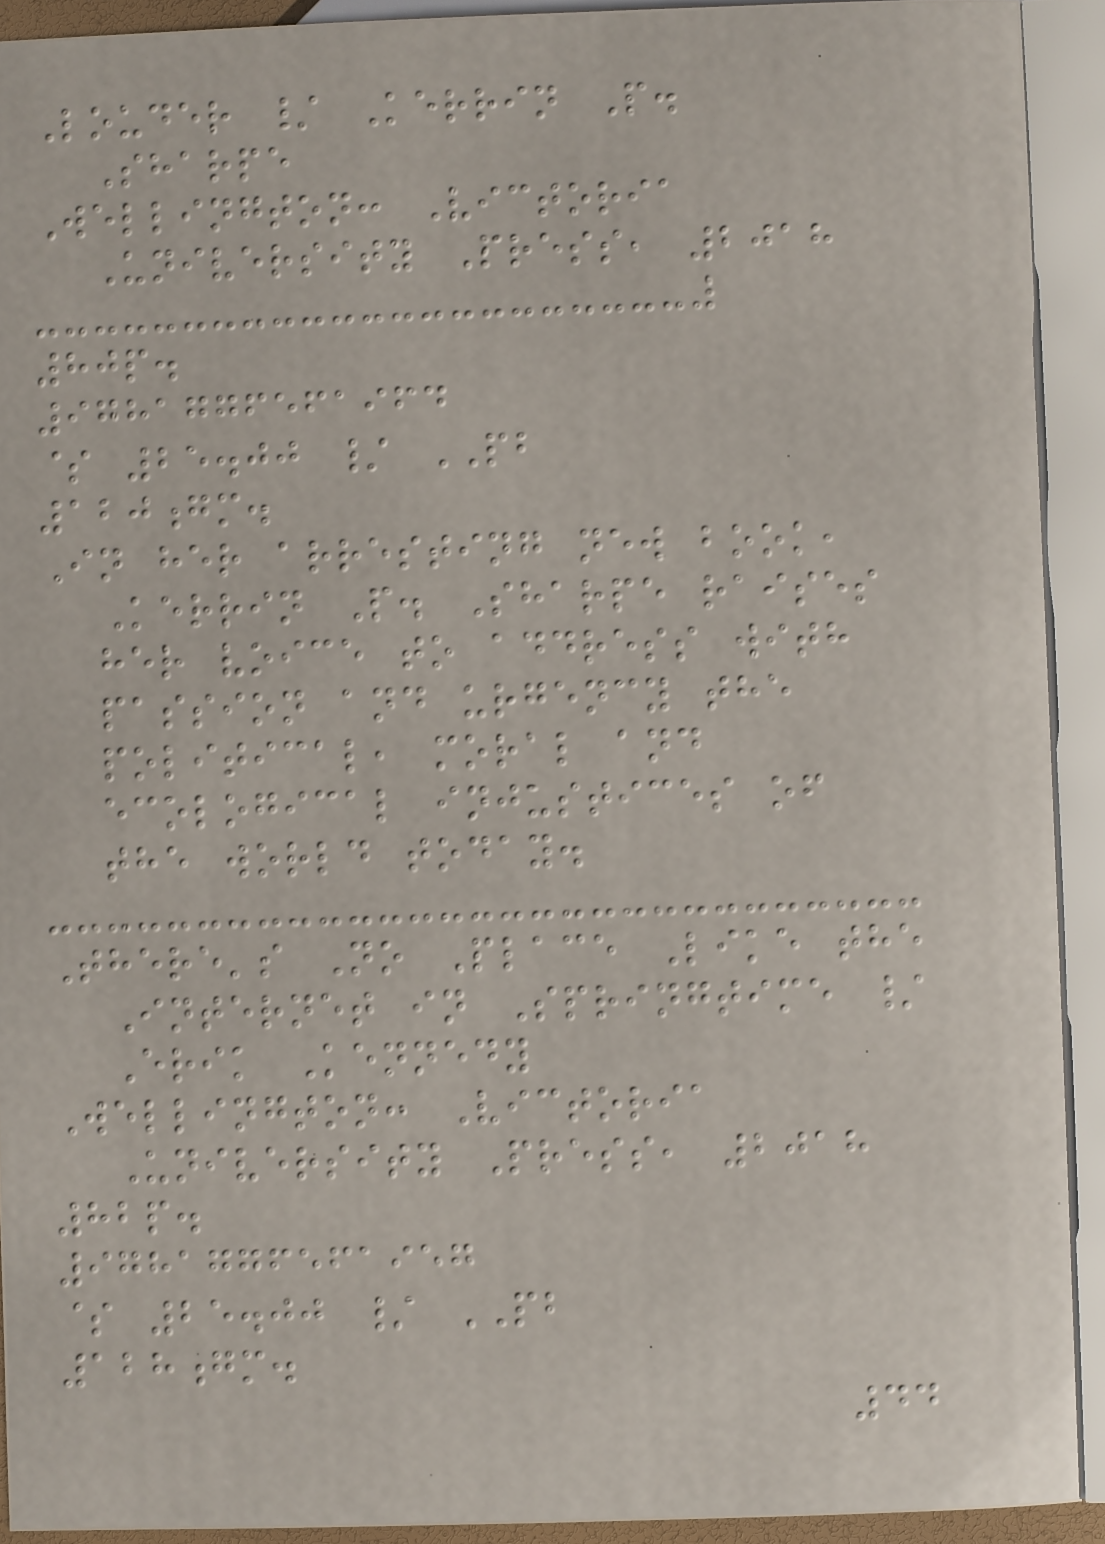Louder / Kerrin P.
Sharpe
Wellington: Victoria
University Press, 2018
80p.
9781776561964
$ 25.00 / PB
120gm.
In her arresting new book,
Kerrin P. Sharpe raises
her voice to address with
passion and urgency the
political, moral and
ecological injustices of
the world today.
There's No Place Like the
Internet in Springtime /
Erik Kennedy
Wellington: Victoria
University Press, 2018
82p.
9781776561957
$ 25.00 / PB
128gm.
44
